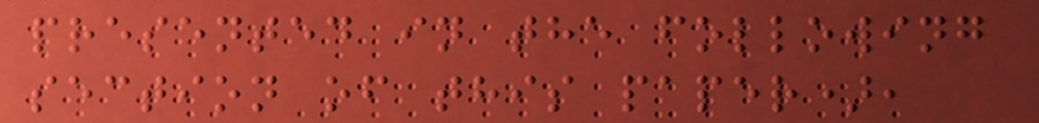presented in the following
section of this paper),
